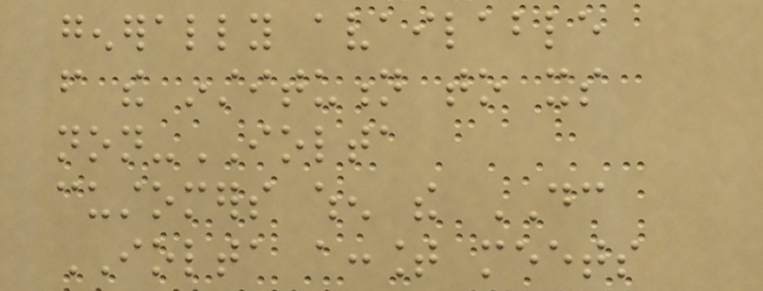generally available
from the institution to its
non-IOLTA
customers when the DC
IOLTA account meets
